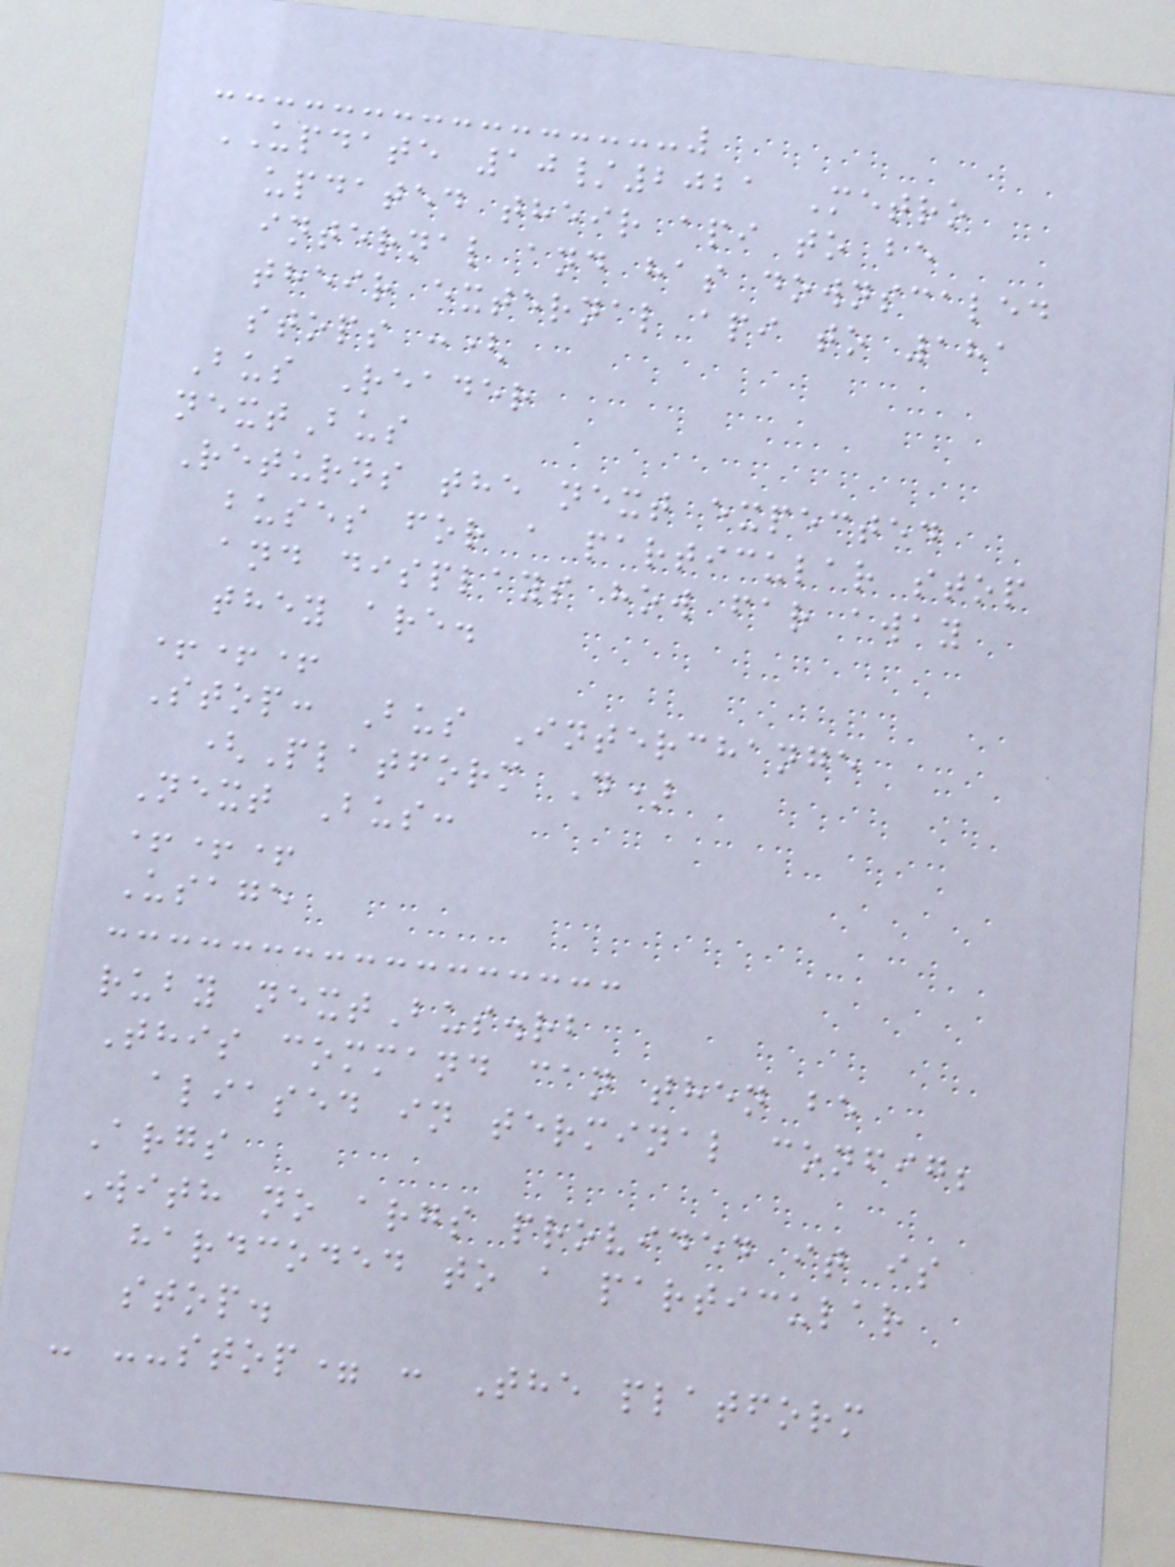UPDATE 10/2021 Metro
updated their api to be
internal and has downscaled
their external api to 181
stops :(
Bus Reader
nextBus
Returns the next expected
buses for a particular stop
and displays how far away
they are.
+++
Stop: Bus Interchange
(Platform D)
Next Bus:
+++
Usage
ruby nextBus.rb
This command can then be
aliased in terminal config;
Args
With no args provided it is
hardcoded to a particular
stop.
- --stop= : The platform
